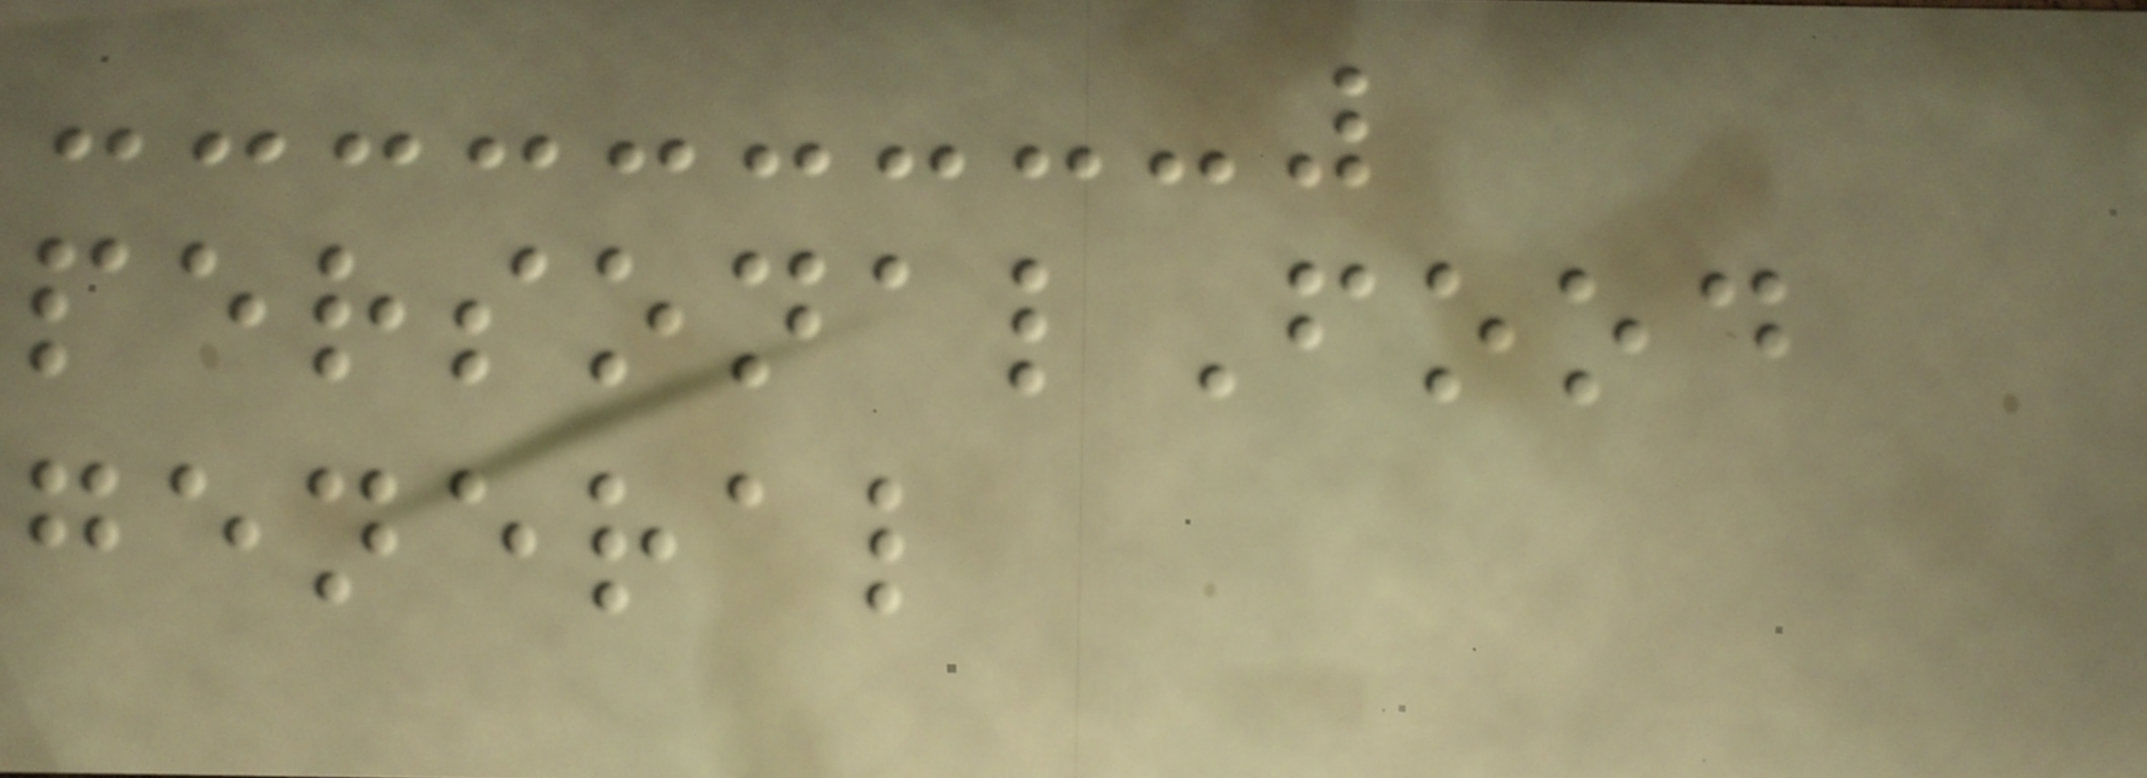personalFood
general
